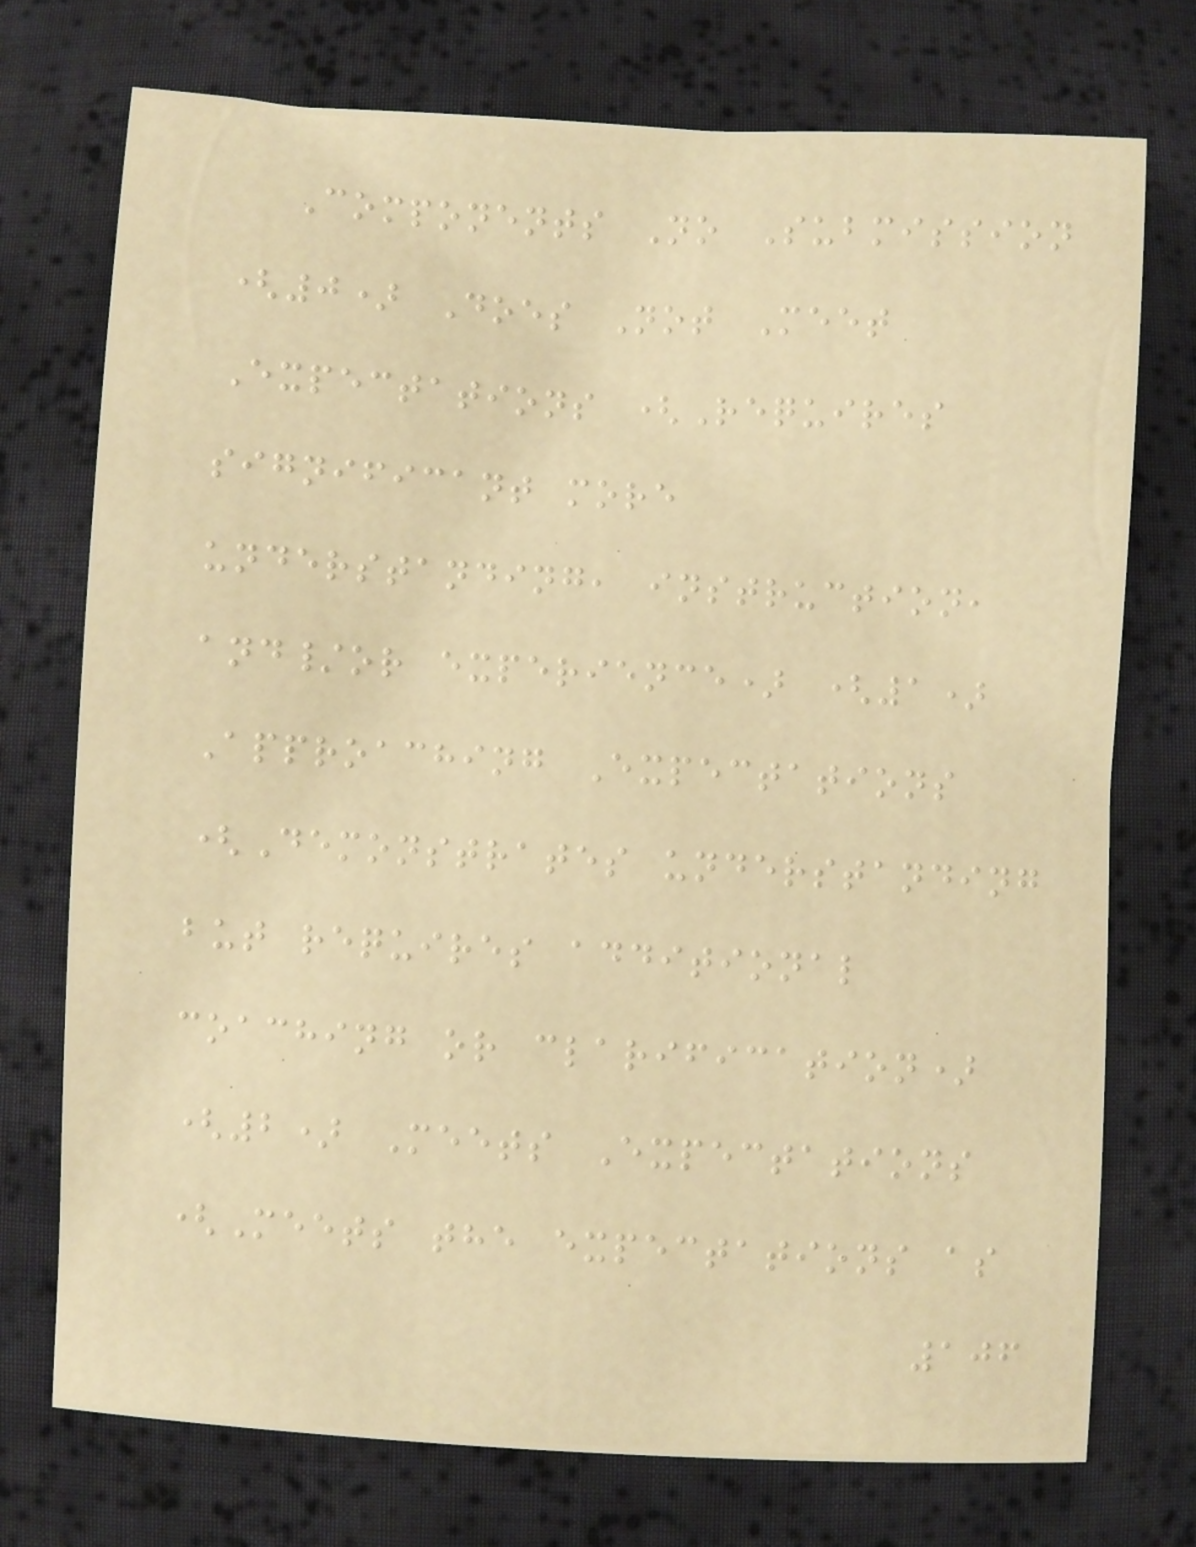Components No Submission
(0) Does Not Meet
Expectations (Requires
significant more
understanding, instruction,
and/or experience) (1)
Approaching Expectations
(Demonstrates understanding
but requires additional
coaching or clarification)
(2) Meets Expectations
(Meets the expectations as
106
